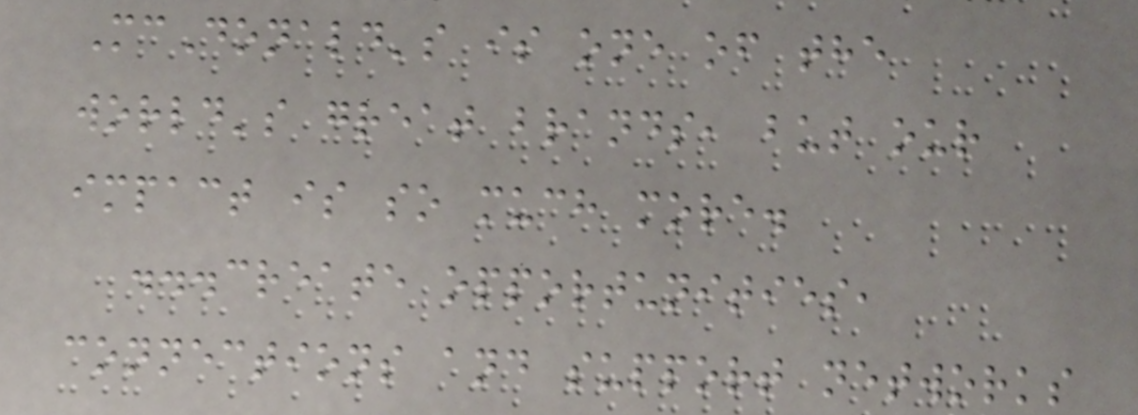McDonald's is one of the
world's great brands, but our
impact is so much more.
...create opportunities,
connections and support networks
